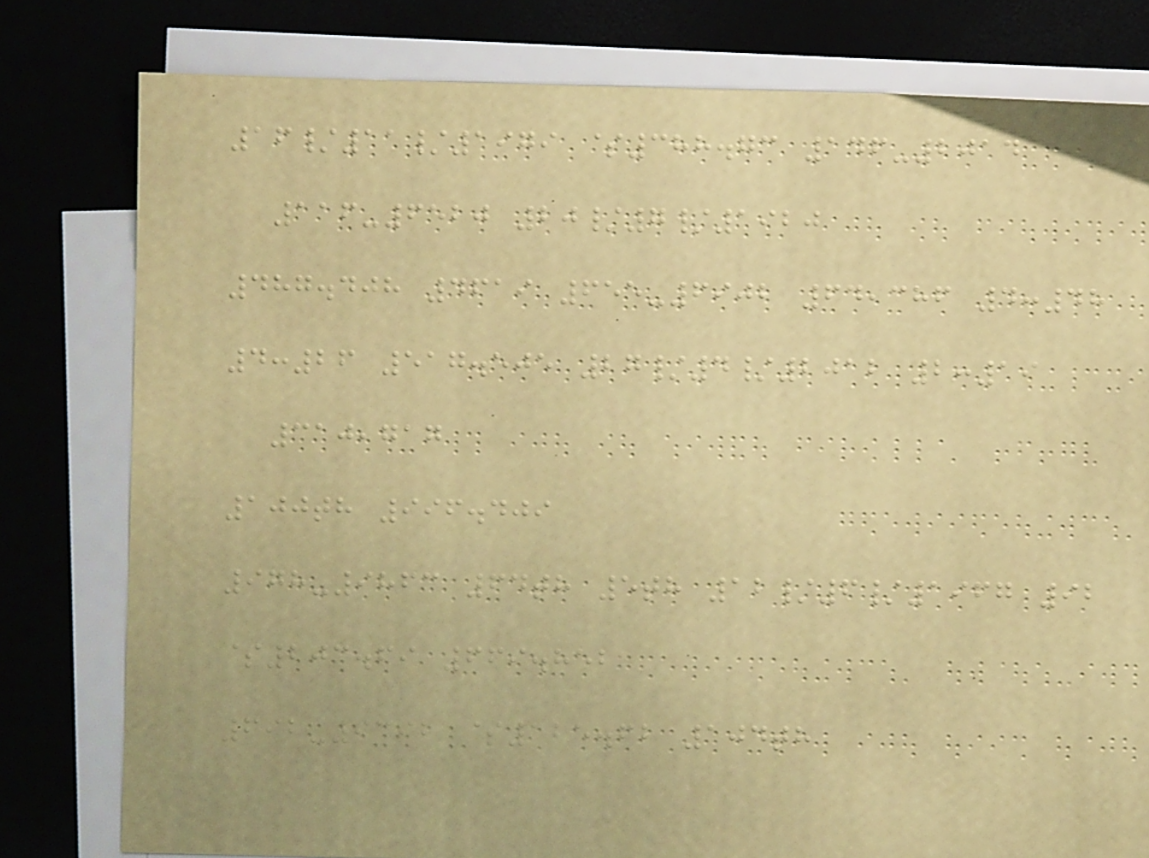16/11/1979 $388.73 146-2014
116-6520 20/7/1920
487.408 4619 655-6902 64,386 4:48
4:26 517.505 27/4/2012 2:19
310,717
100th 996.409
978-9863 64th 5th 12/6/1967 92
$203.69 669.852
692-9392 $125.62 104th
